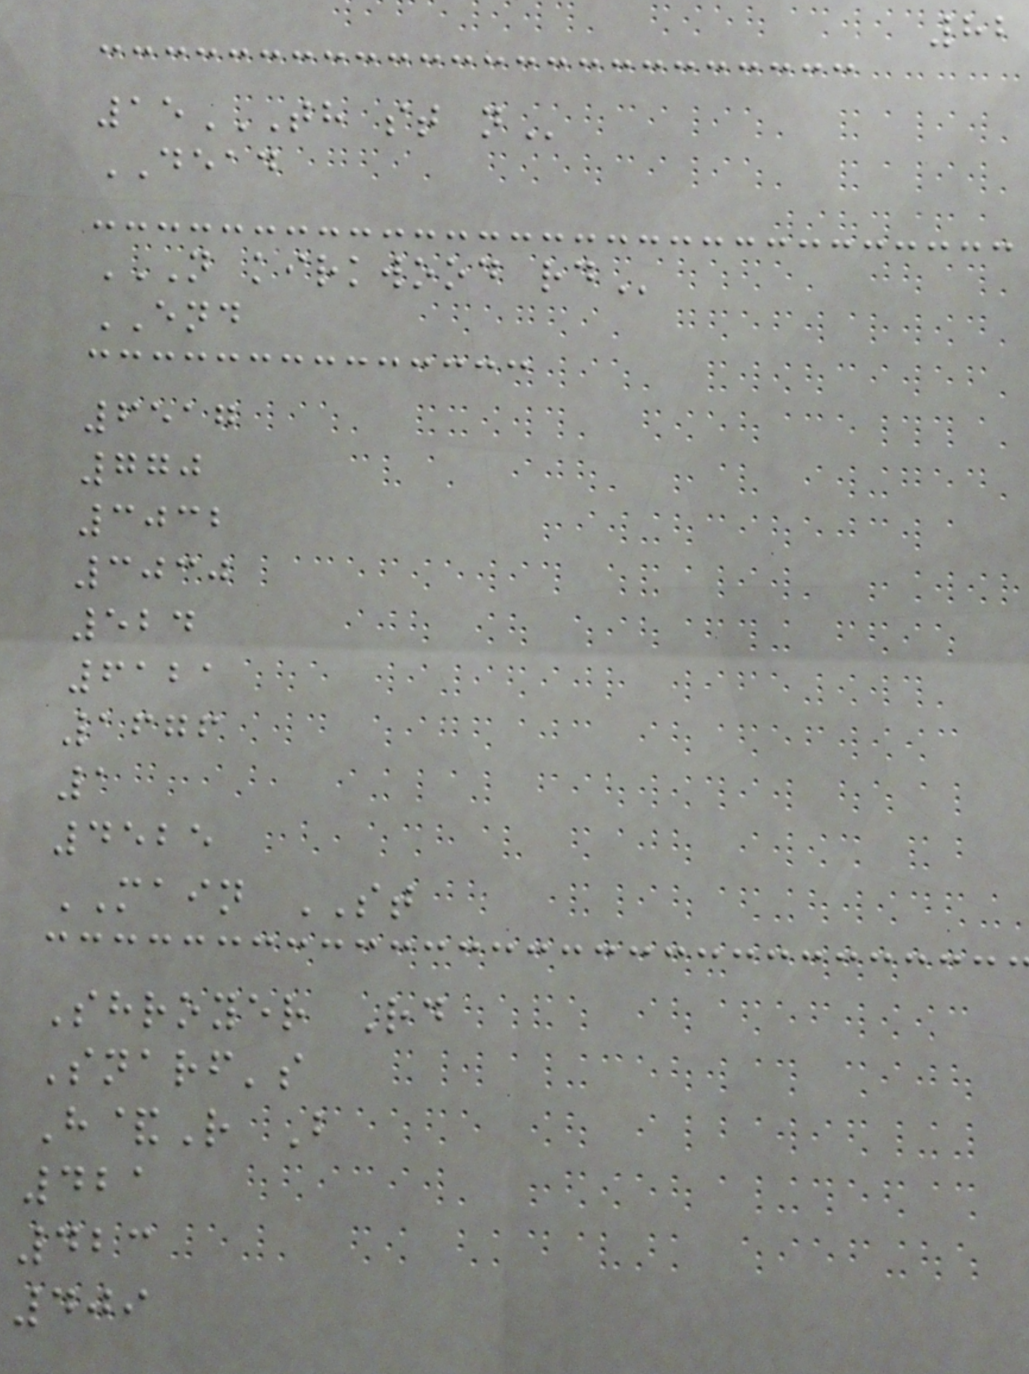82
15TH ST N
DEAD
N KIRKWOOD RD
END
6517
770
3032
3030
524
6121
1676
1
4525
MAIN ST
Shroyer Rd
Snarf's
H&R B
421
423
409
